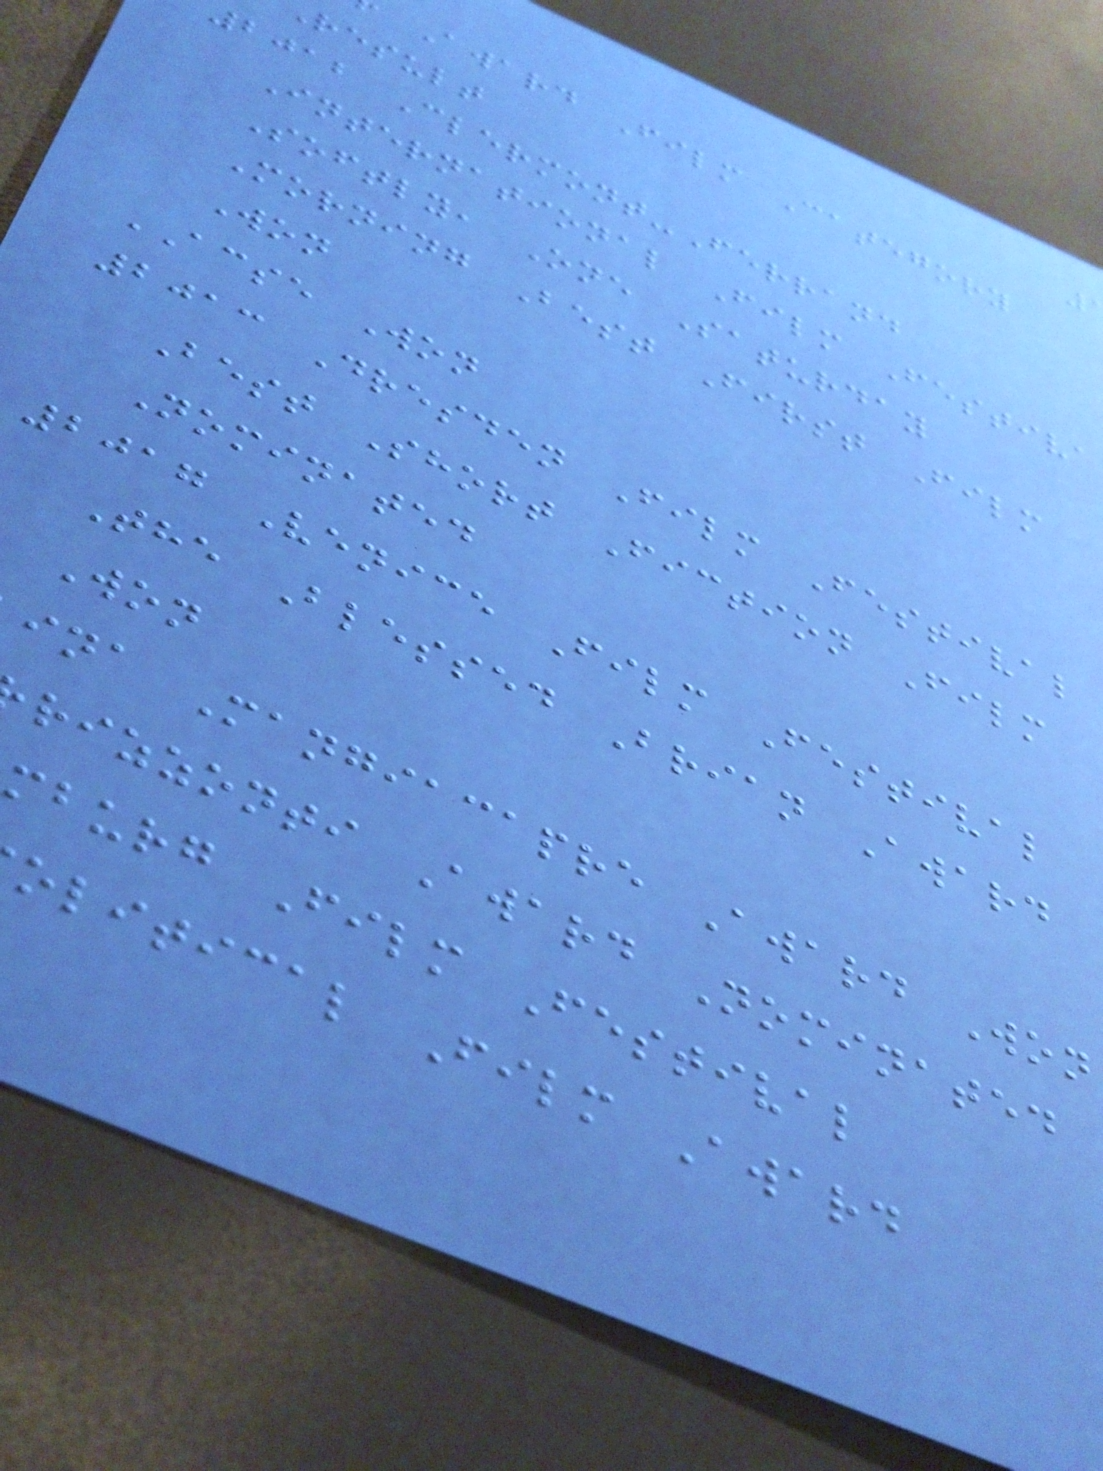Award Film Category
result
2012 Clermont-Ferrand
International Film Festiva
Softly, One Saturday
Morning Best First Film
Won
ACSE Won
2013 Dresden Film Festival
Best Short Fiction Film
Nominated
2017 Venice Film Festival
The Blessed Brian Award
Won
ina Mangiacapre Award Won
rizzonti Award Nominated
mburg Film Festival
olitical Film Award
